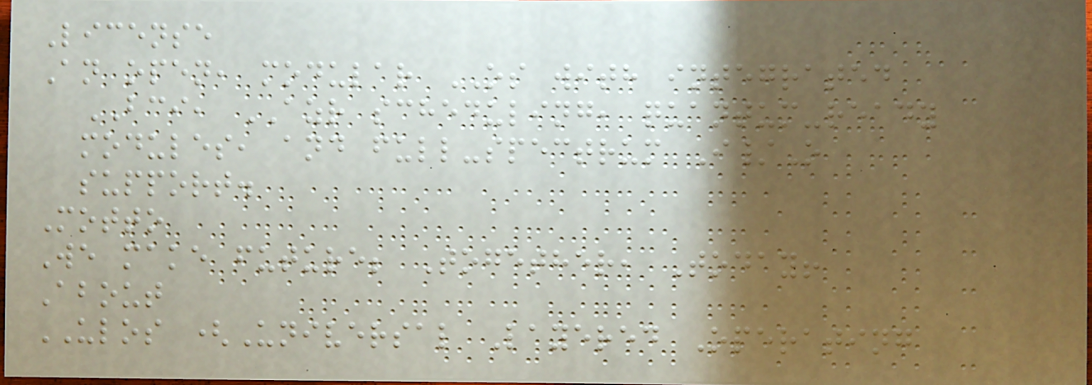License
An open, modular OS with integrated
BCI, AZR scheduling, quantum-ready
modules, and full-spectrum I/O
support.
Motto
We make future; Together, Today!
About
ULOS (Universal Layered Operating
